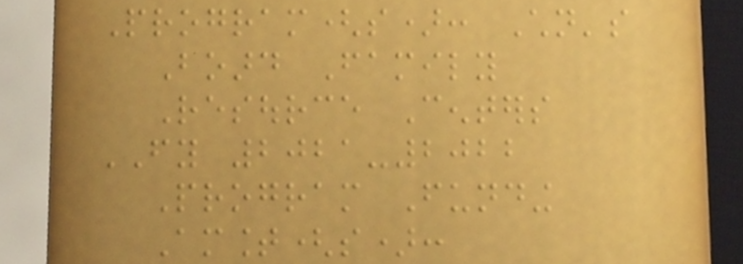Program(s): Children's
Board Family
Resource Centers
FY 2021-2022
Program Funding
Amount(s):
